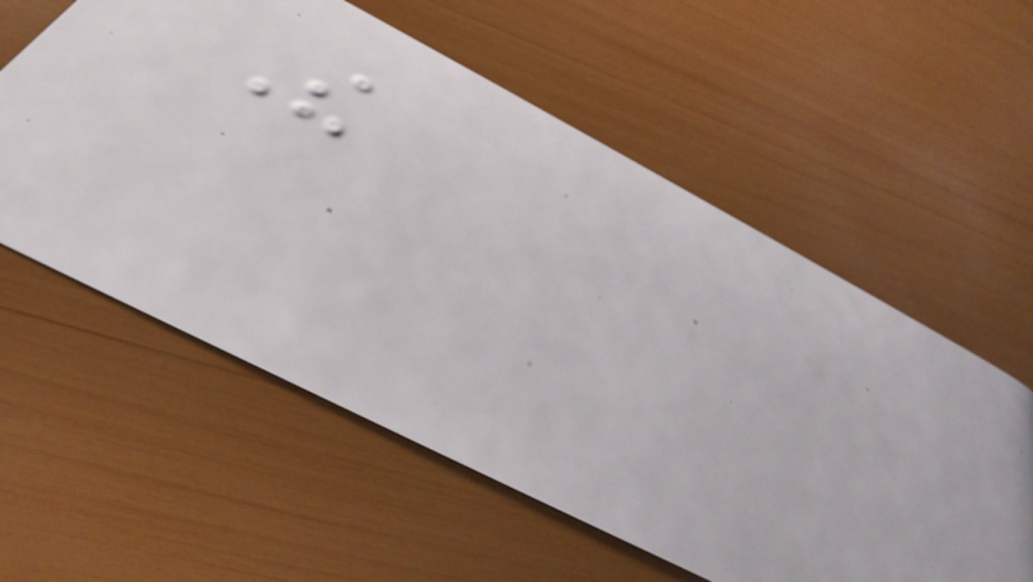The
